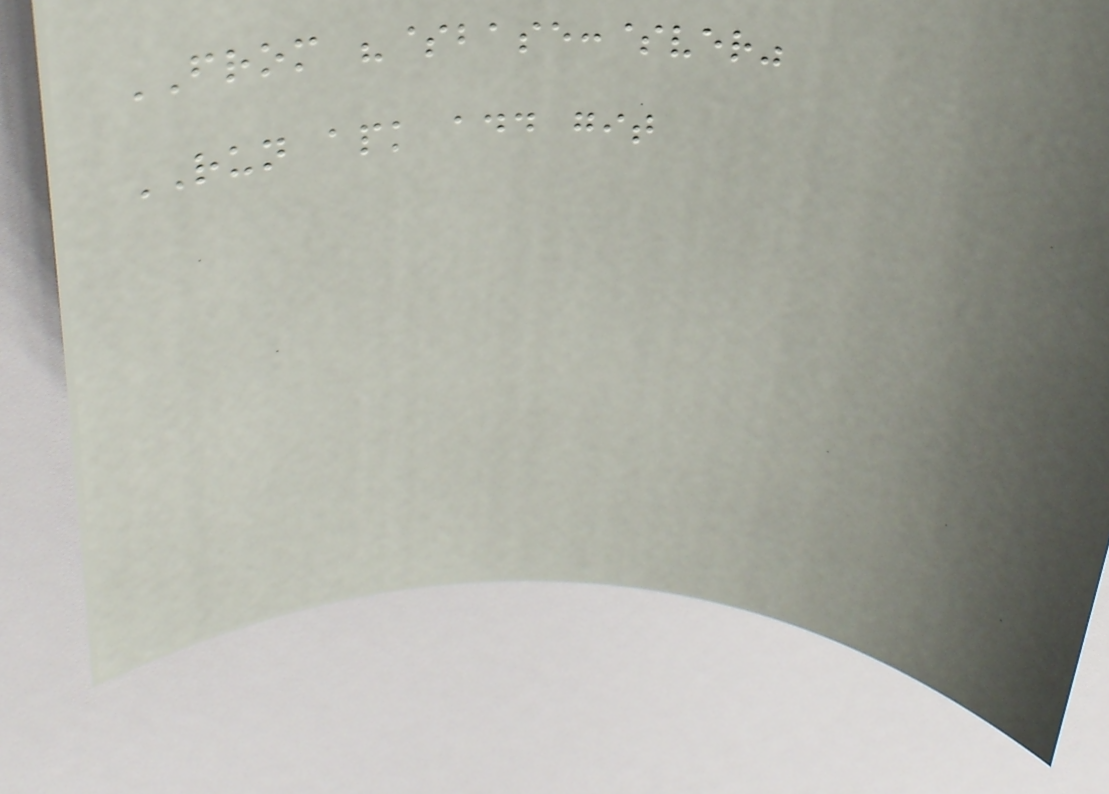FROM "$base:$ver"
RUN apk add git
